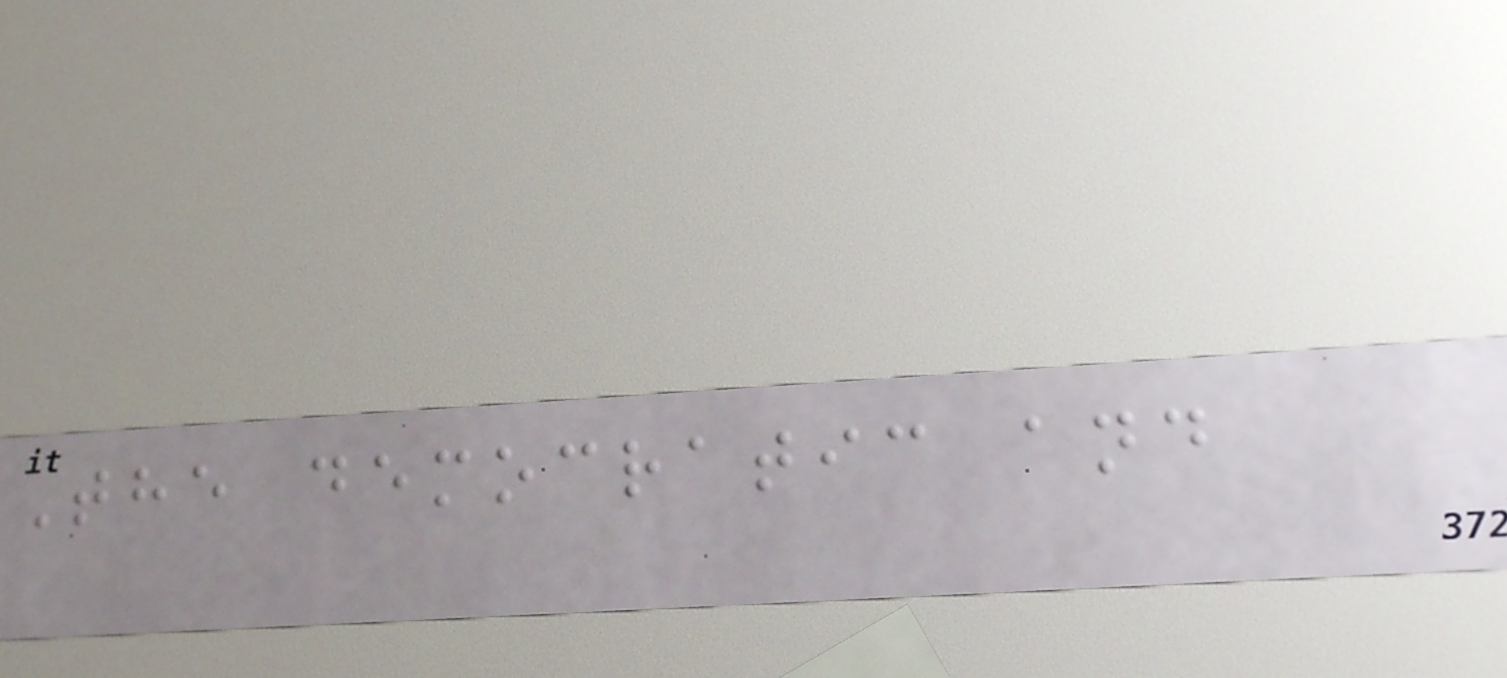The democratic and
